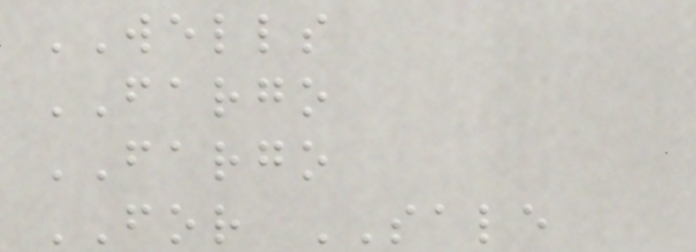WELLS
FARGO
FARGO
FOR SALE
